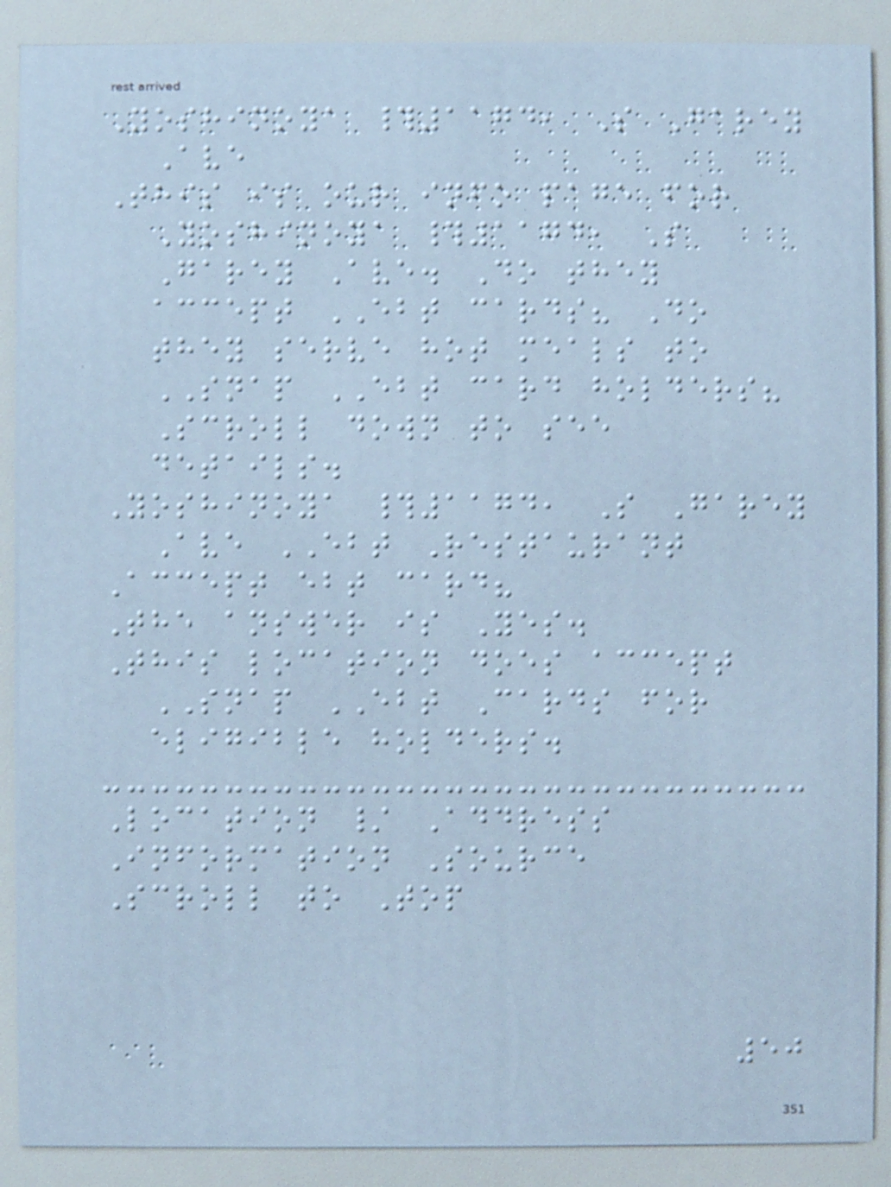Yoshinoya #1174, S Garey
Ave
This is our info page for
Yoshinoya #1174, S
Garey Ave. Do they
accept EBT cards? Do
they serve hot meals to
SNAP EBT card holders?
Scroll down to see
details.
Yoshinoya #1174, S Garey
Ave EBT Restaurant
Accept ebt card?
The answer is Yes.
This location does accept
SNAP EBT Cards for
eligible holders.
Location / Address
Information Source
Scroll to Top
50
